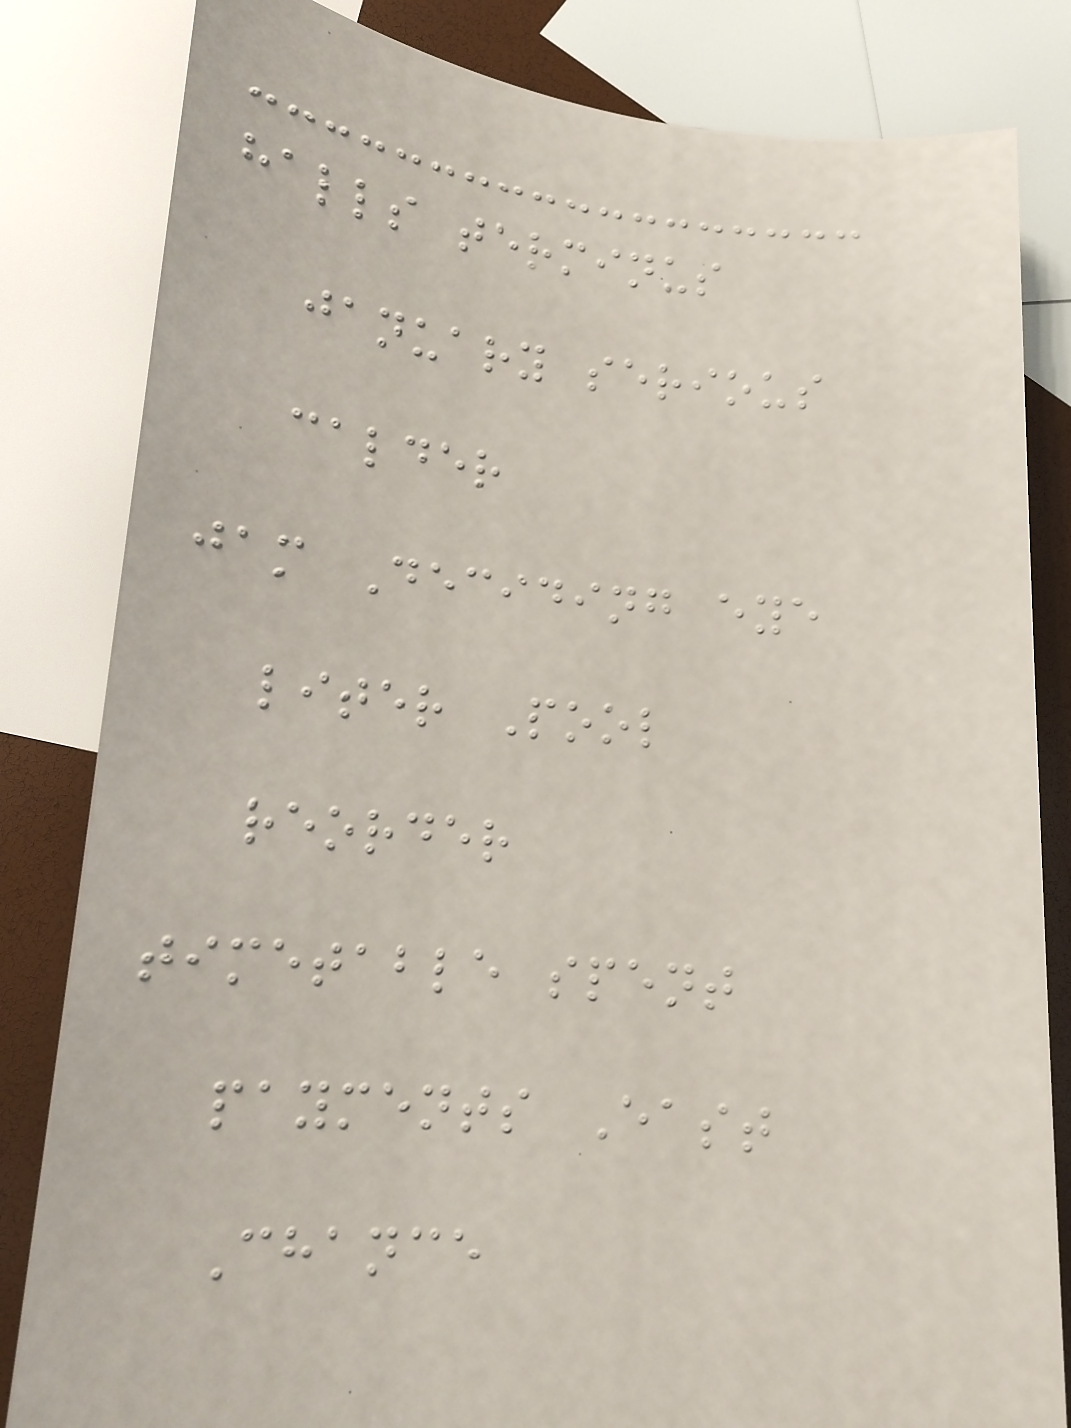halls terminus
january serious
calder
jam Deciding eye
liter Pool
reorder
timetable spent
payments East
Chance
